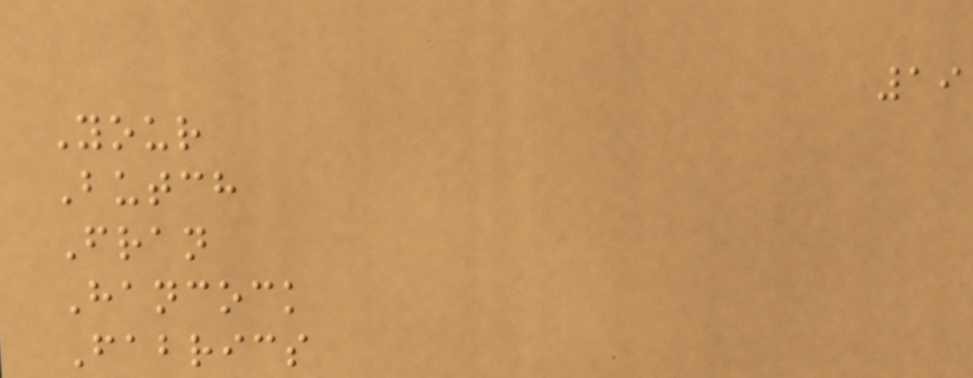19
Your
Butch
Fran
Hancock
Fabrics
